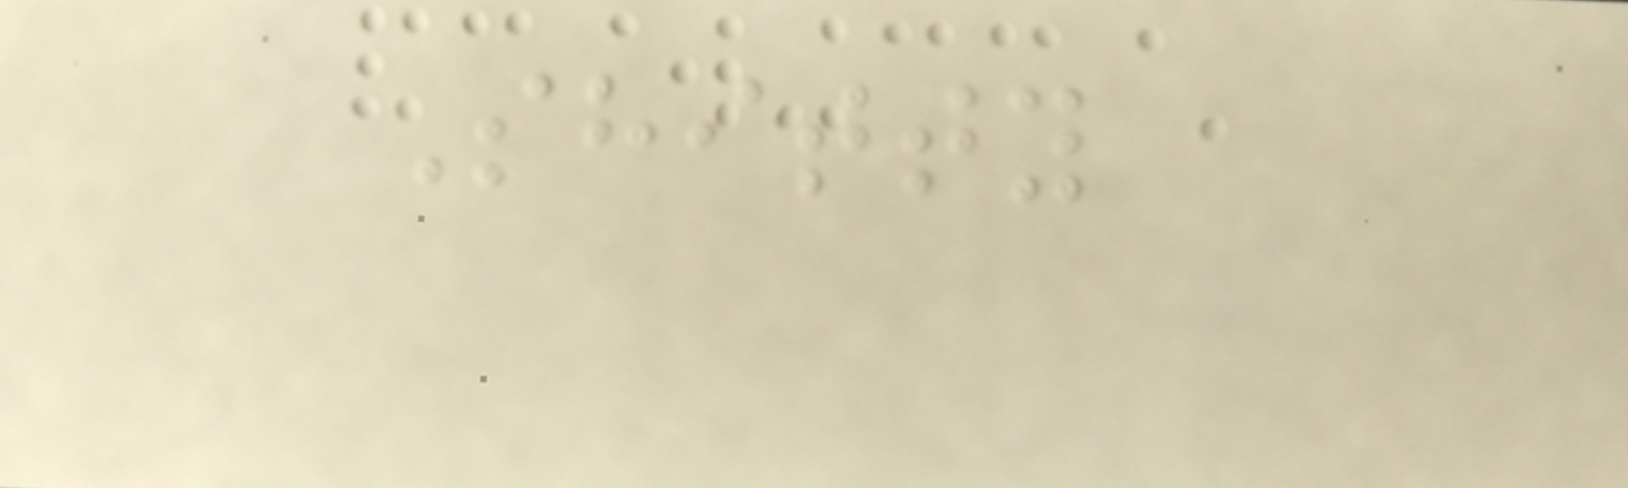Shitty
